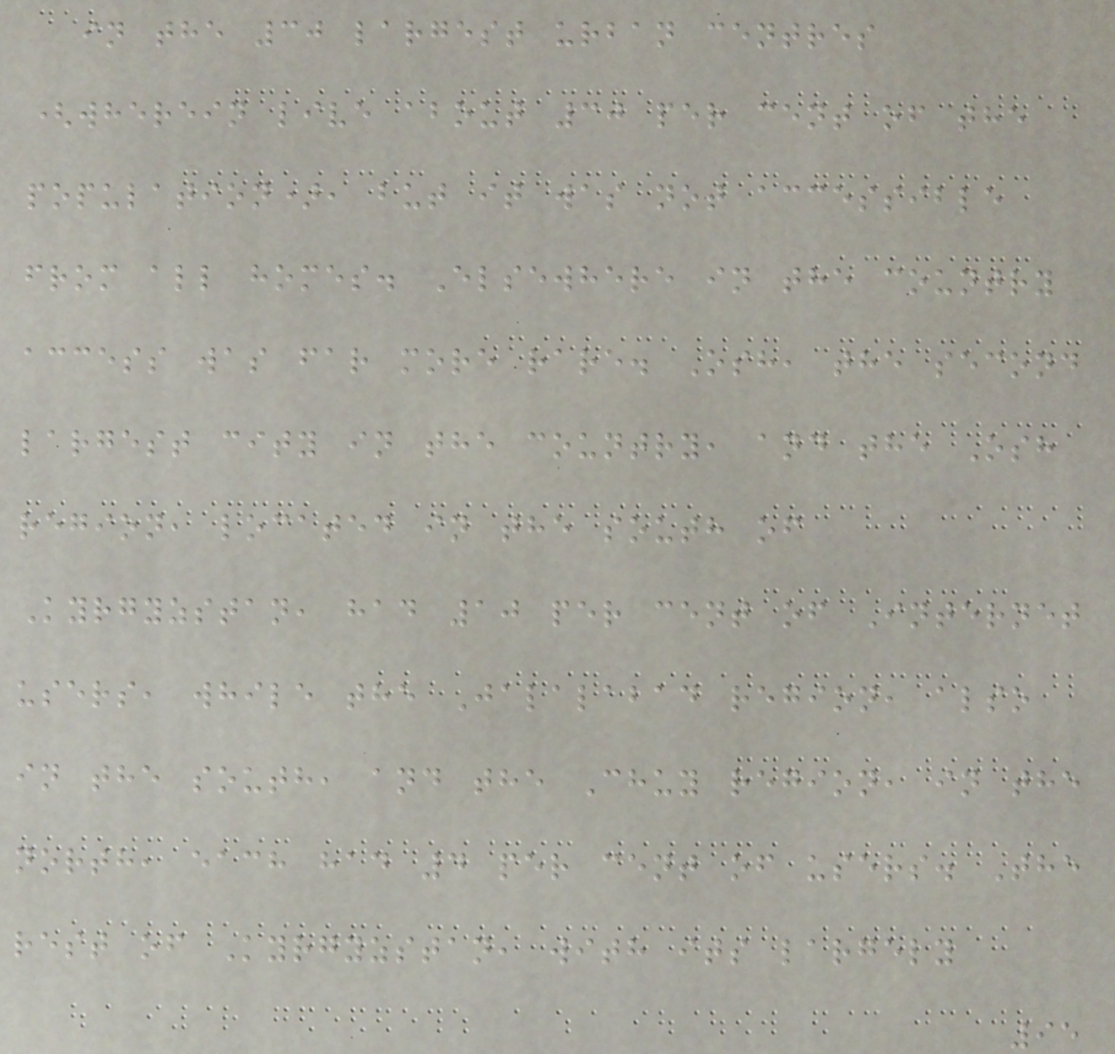in the 30 largest urban centres
(wherein live about 30 per cent of the
population), but it was not accessible
from all homes. Elsewhere in the country
access was far more rare. Osh, the second
largest city in the country, and the Osh
region, located in the south of
Kyrgyzstan, had 10 per cent of Internet
users, while the Jalalabad region, also
in the south, and the Chuy region, in the
north, each had 4 per cent of users. The
rest of Kyrgyzstan, with its largely
95
